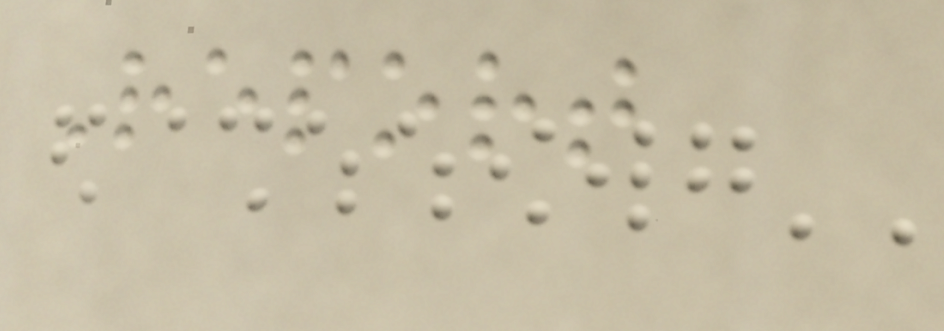Report
